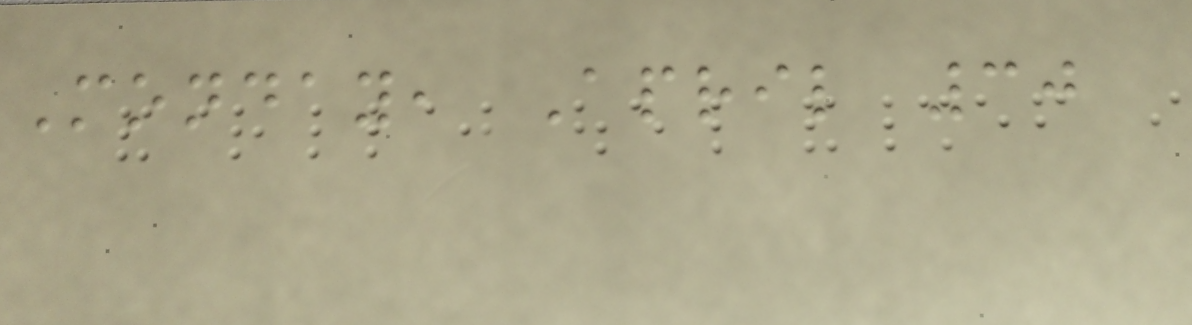Monday, April 30
